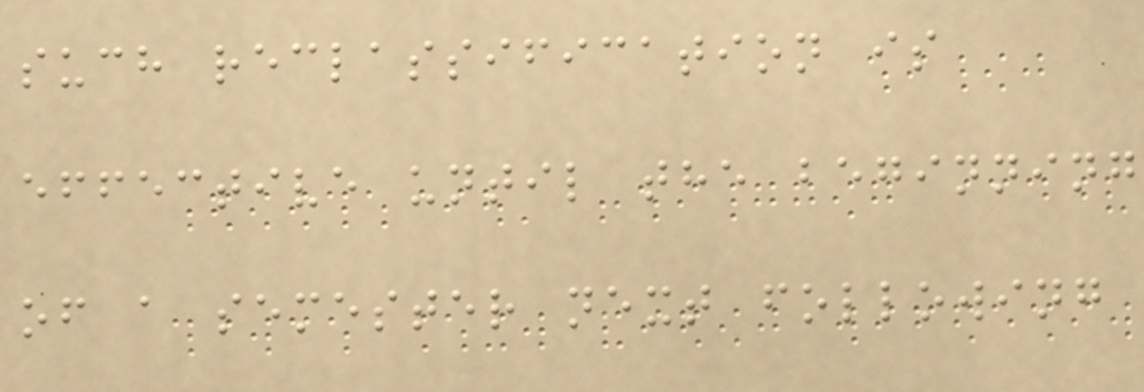such reclassification is
effective until the beginning
of a semester next following
